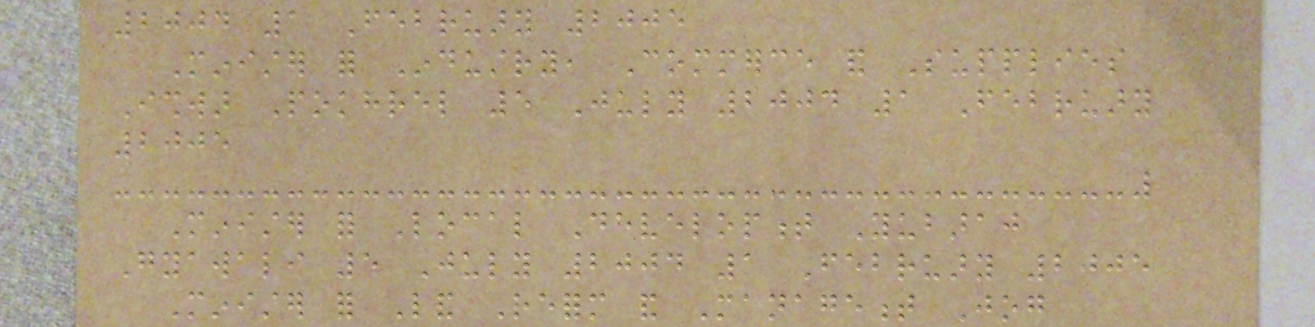2004 1 February 2005
Minister for Industry, Commerce and Supplies
Ishwar Pokhrel 5 July 2004 1 February
2005
Minister for Local Development Yubaraj
Gyawali 5 July 2004 1 February 2005
Minister for Land Reform and Management Jog
